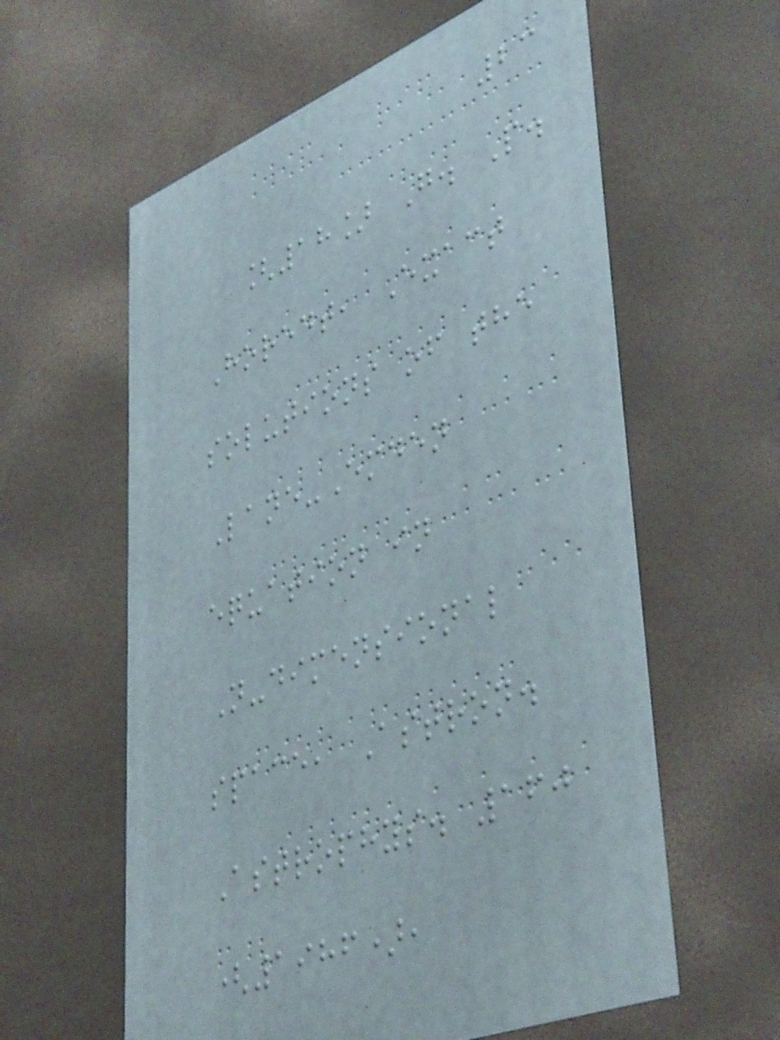23
[18] G. P.
Horedt, Exact
solutions of the
Lane-Emden
equation in
N-dimensional
space, Astron.
Astrophys. 160
(1986),
